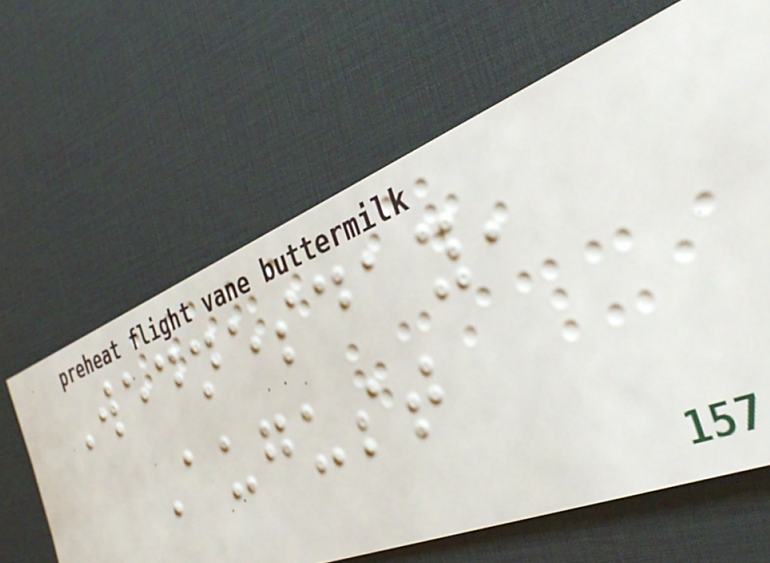Wednesday,
August
